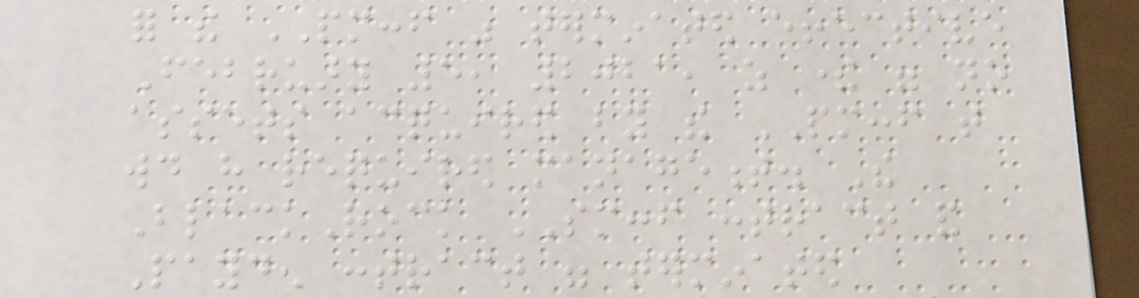for the PMCCF was terminated effective
February 5, 2021, as there were no
assets acquired by the PMCCF that
would have required management. The
BlackRock SMCCF contract and
Payden contract were terminated
